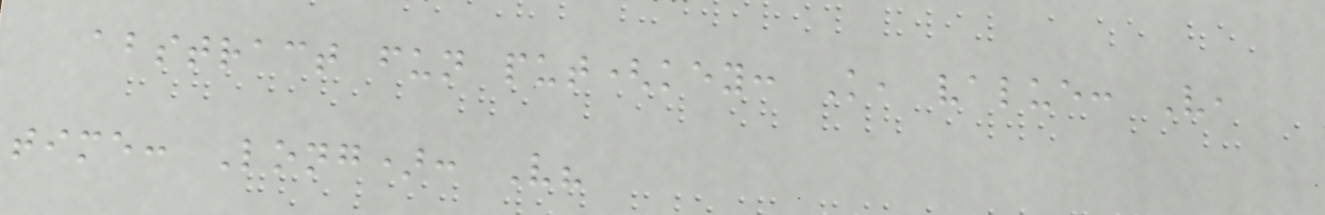abstract fun put(key: K, value: V,
time: Long): V?
